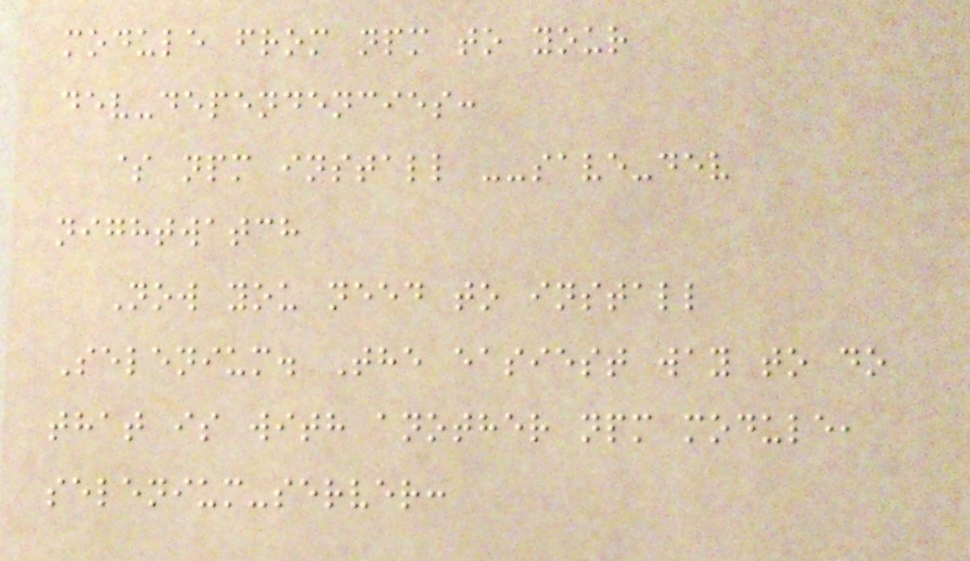module from npm to your
dev-dependencies:
$ npm install --save-dev
nightwatch
Now you need to install
Selenium. The easiest way to do
that is with another npm module,
selenium-server:
